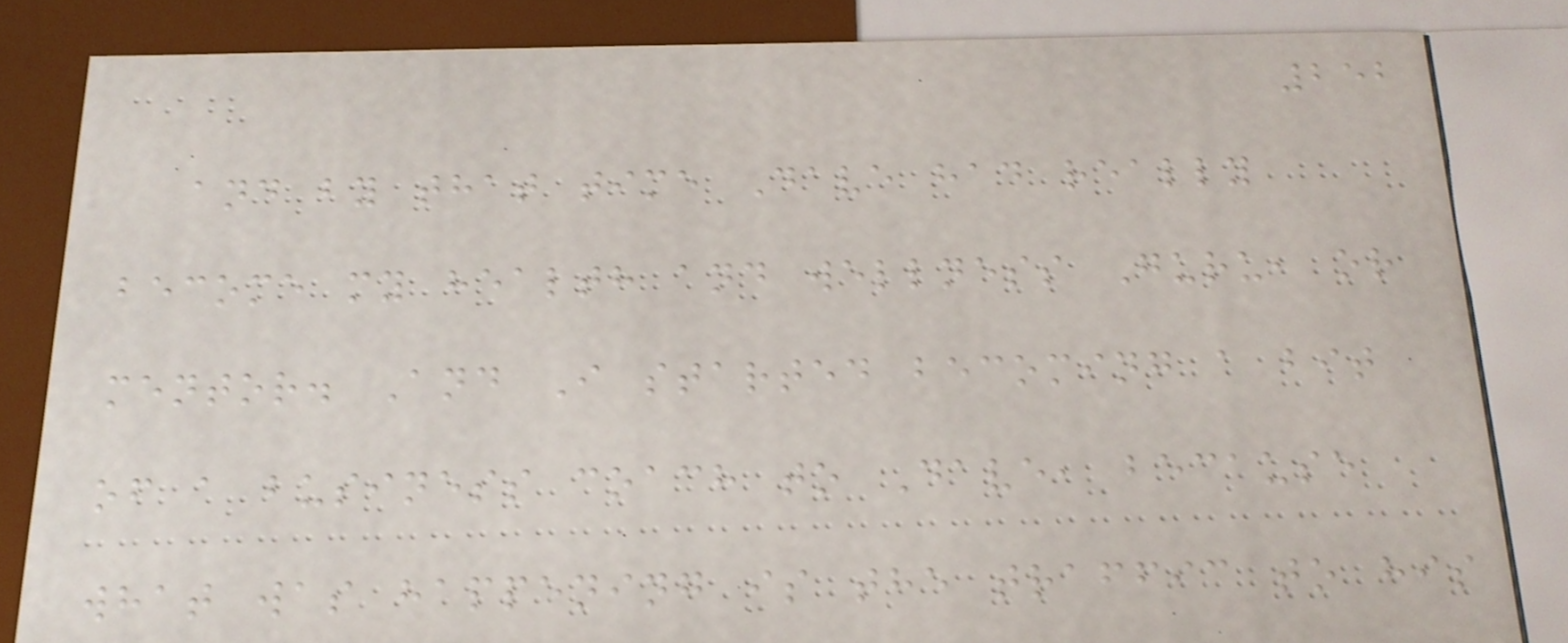252
and by that time Dave had really
become my health and wellness Guru, or
mentor. And I started becoming a bit
of a business coach to Dave, because
what was happening is the traffic to his
